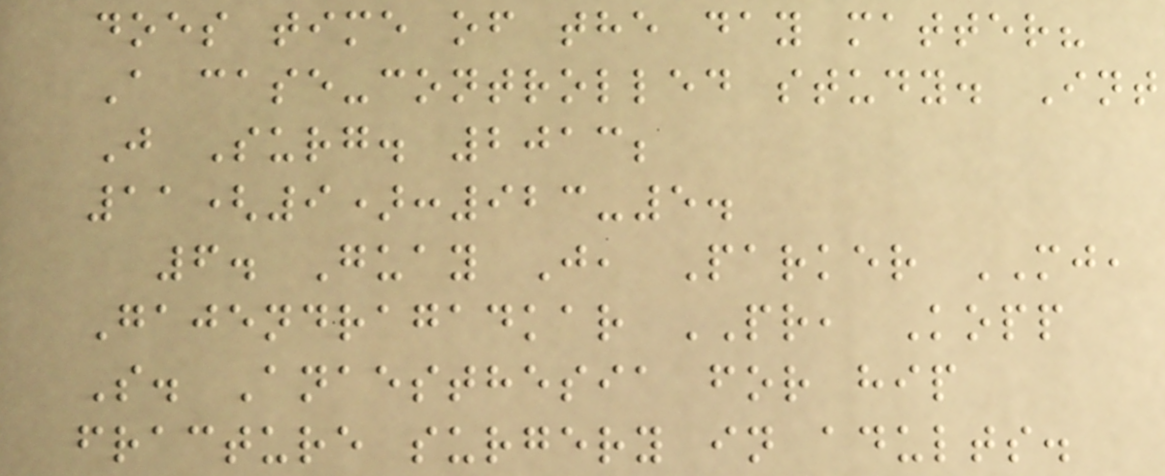does time of the day matter?
A case-controlled study. Int
J Surg. 2013;
11(9):923-5.
6. Guay J, Parker MJ,
Gajendragadkar PR, Kopp
S. Anaesthesia for hip
fracture surgery in adults.
